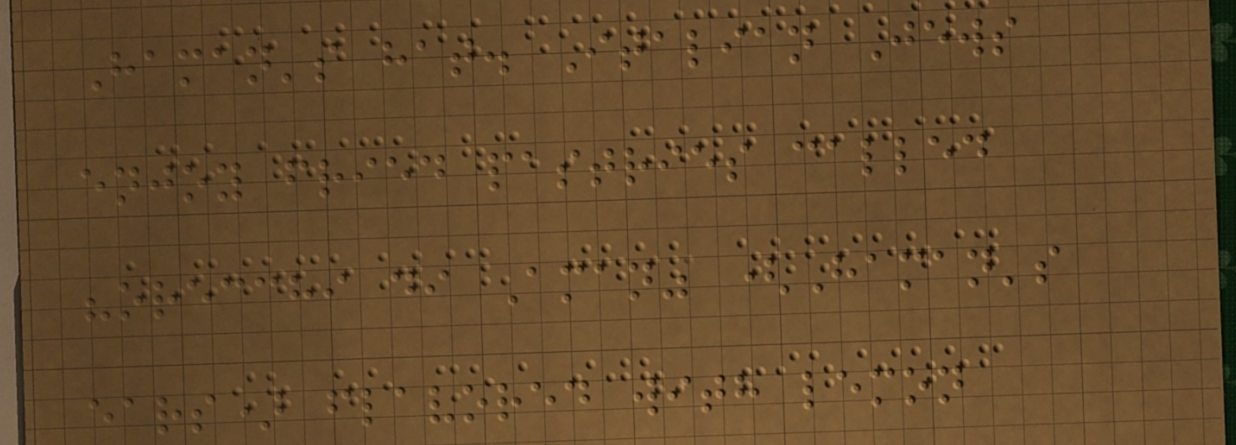Haman's hat. Italian Jews
enjoy fried pastries called
"orecchi di Aman" (Haman's
ears) flavored with lemon
